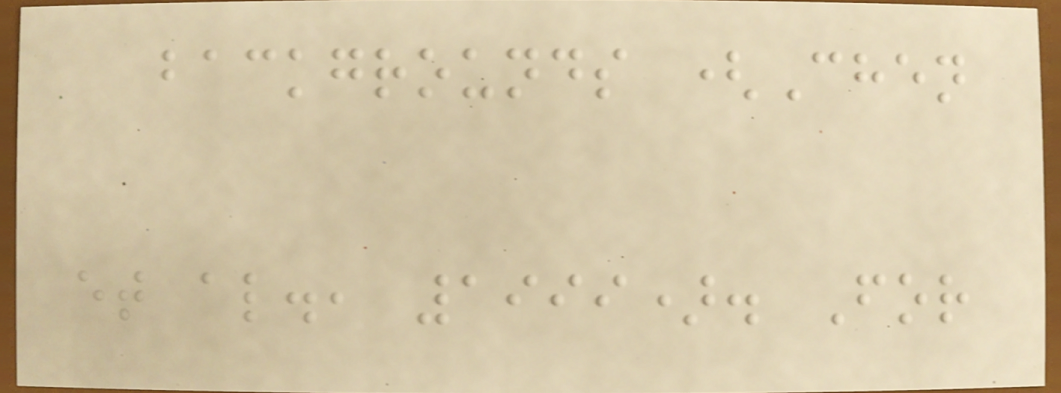backgrounds (Chen
et al., 1999). For
